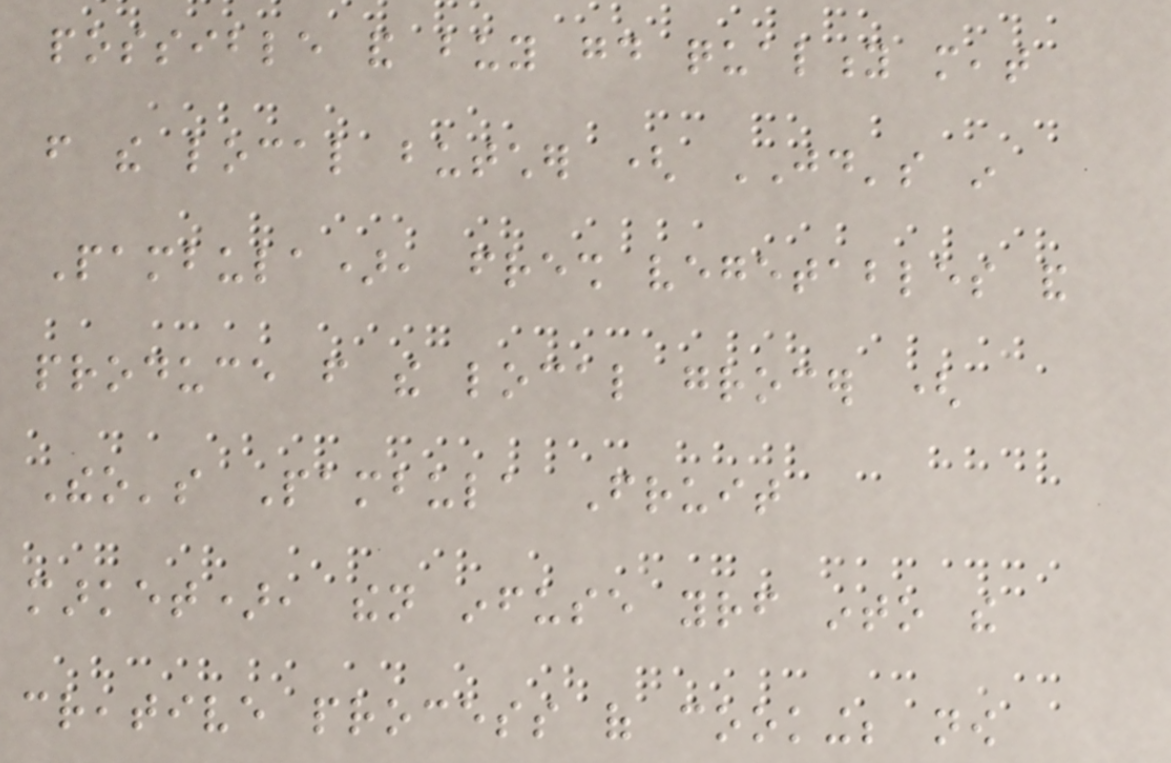possible and buy good quality meat
from the local butcher ( JD's in
Pambula), fresh vegetables and
produce from the local grocer (
Theo's Pambula Fruit
market), then infuse yourself into the
creative process of cooking; now
